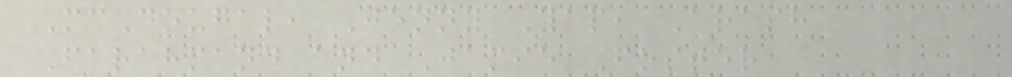McDougal, Jenny Yap, Arash
Farahmand and Jamie Foster
